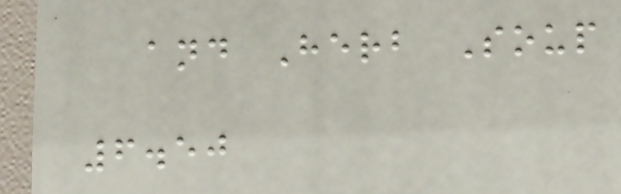and Herb Soup
6.50
